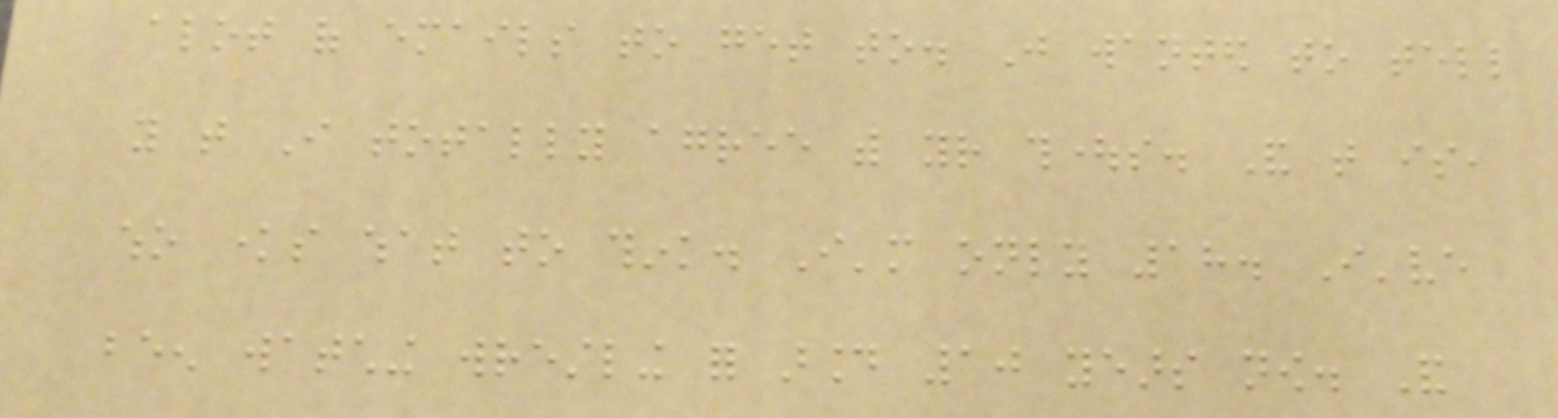alot of emails to get to. Just wanted to tell
you that I totally agree with your thoughts. And that is,
who knows what to think. I'm only 18. I've
been watching wrestling for around 10 years now. And
